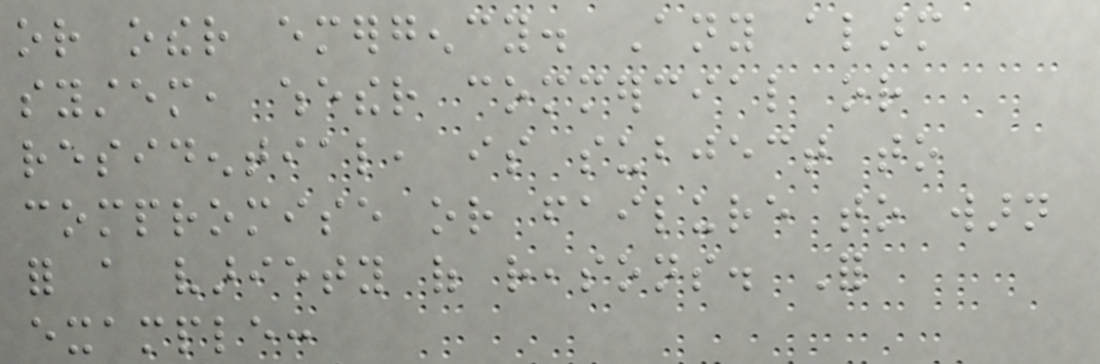or other emergency. Any alarm
system, whether commercial or
residential, is subject to
compromise or failure to warn
for a variety of reasons. For
example:
